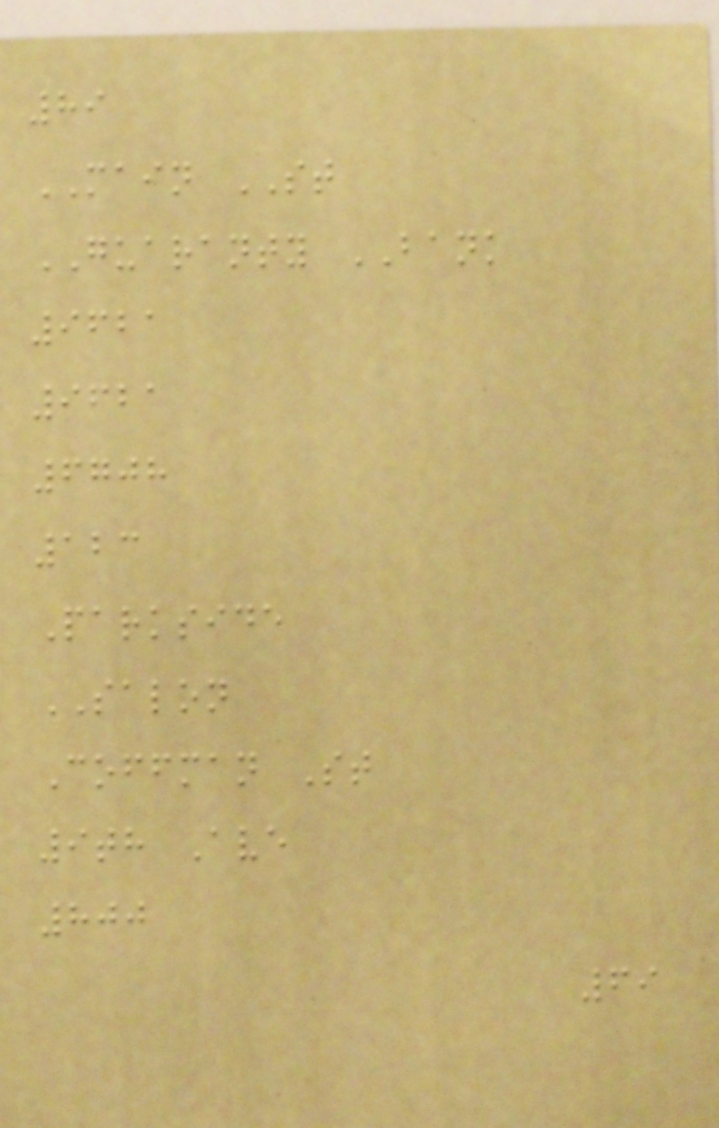89
MAIN ST
GUARANTY BANK
9621
9621
6708
123
Parkside
SALON
Coffman St
9th Ave
800
69
